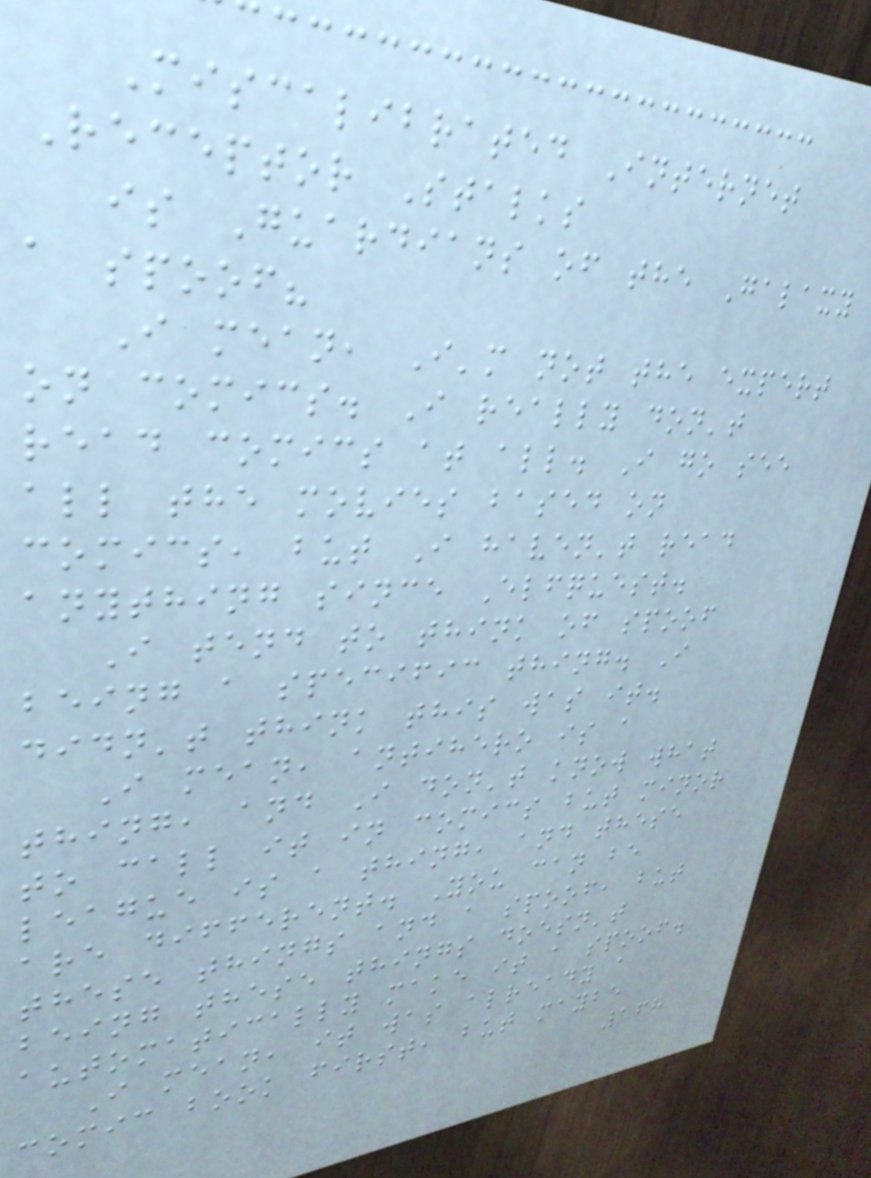Miscalibrated Internet
Receptor Stalks
is Guardians of the Galaxy
a spoof?
I mean, I'm not the expert
on comics. I really don't
read comics at all. I go see
all the movies based on
comics, but I haven't read
anything since Elfquest.
I tend to think of spoof
being a specific thing. I
didn't think this was it.
I mean, antihero is a
thing, and I don't know what
to call it in comics but minor
league is a thing, and these
are different. You can be
these things and a spoof, but
being these things doesn't
automatically make it a spoof.
I mean, it was already a
comic book first, but maybe
168
